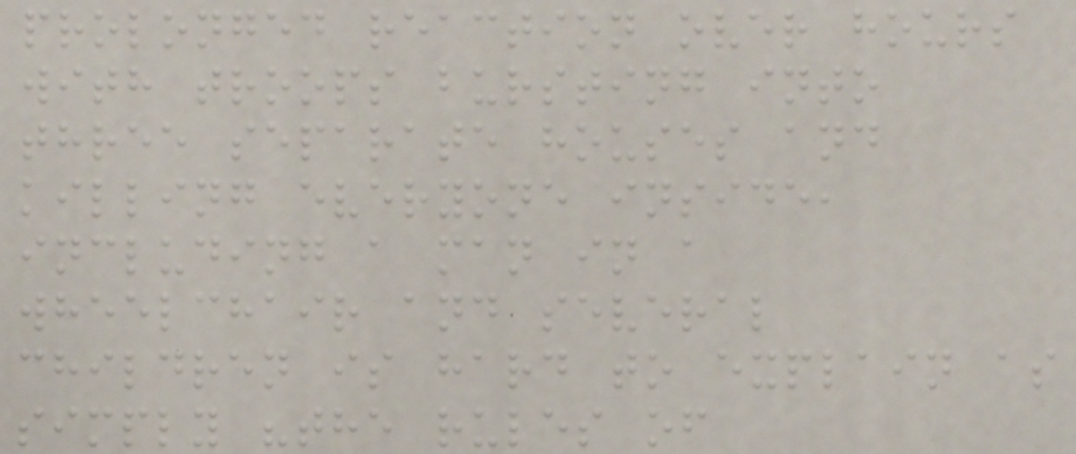prolonged reaction over hours
with troops bursting into
three separate houses and
killing everyone inside,
including a man in a
wheelchair and several
children is hard to explain as
simply "the rules of
